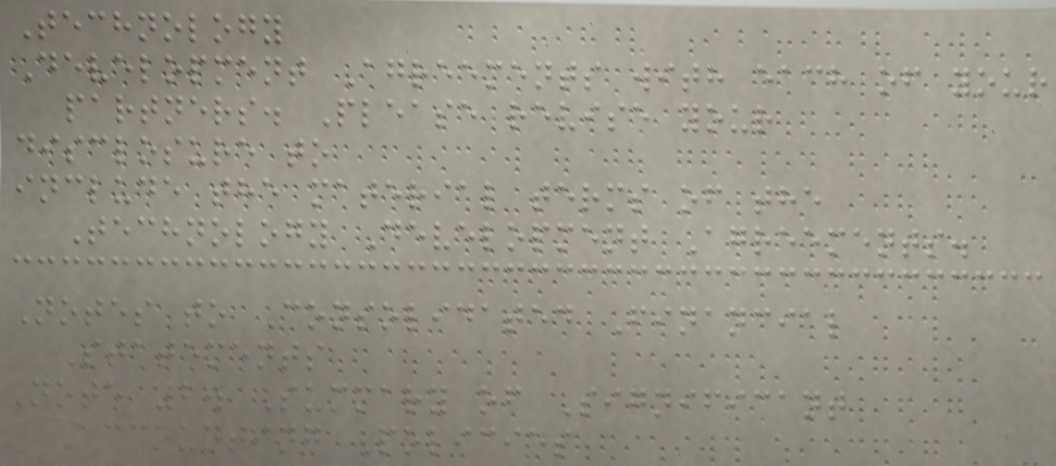Technology
Development Agreements with each of your
partners. Please revise your
disclosure to
include the material terms of the
Technology Development Agreements.
Notes to Consolidated Financial
Statements
Note 2. Summary of Significant
Accounting Policies
